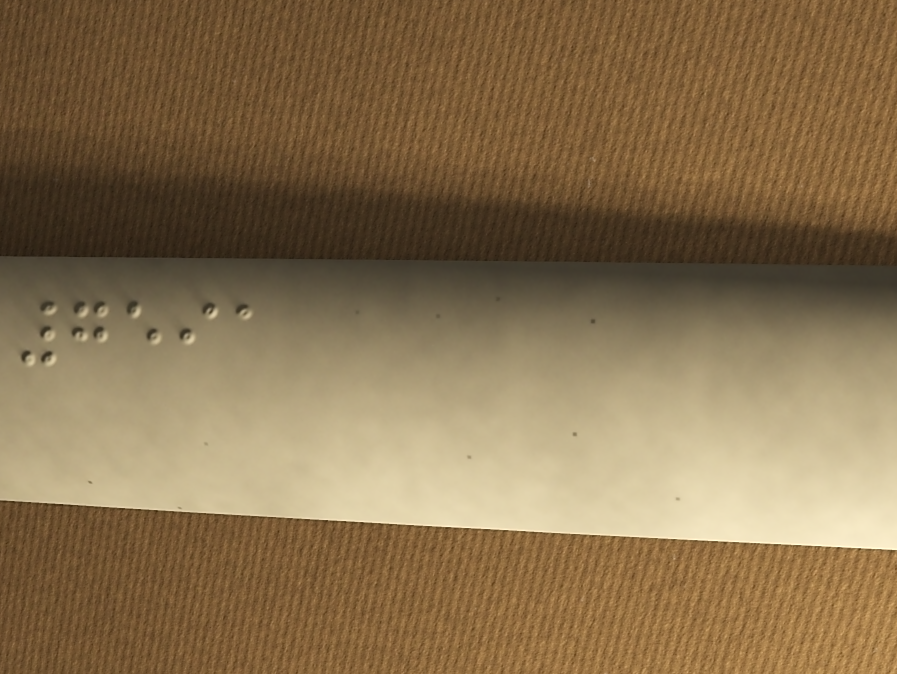7591
